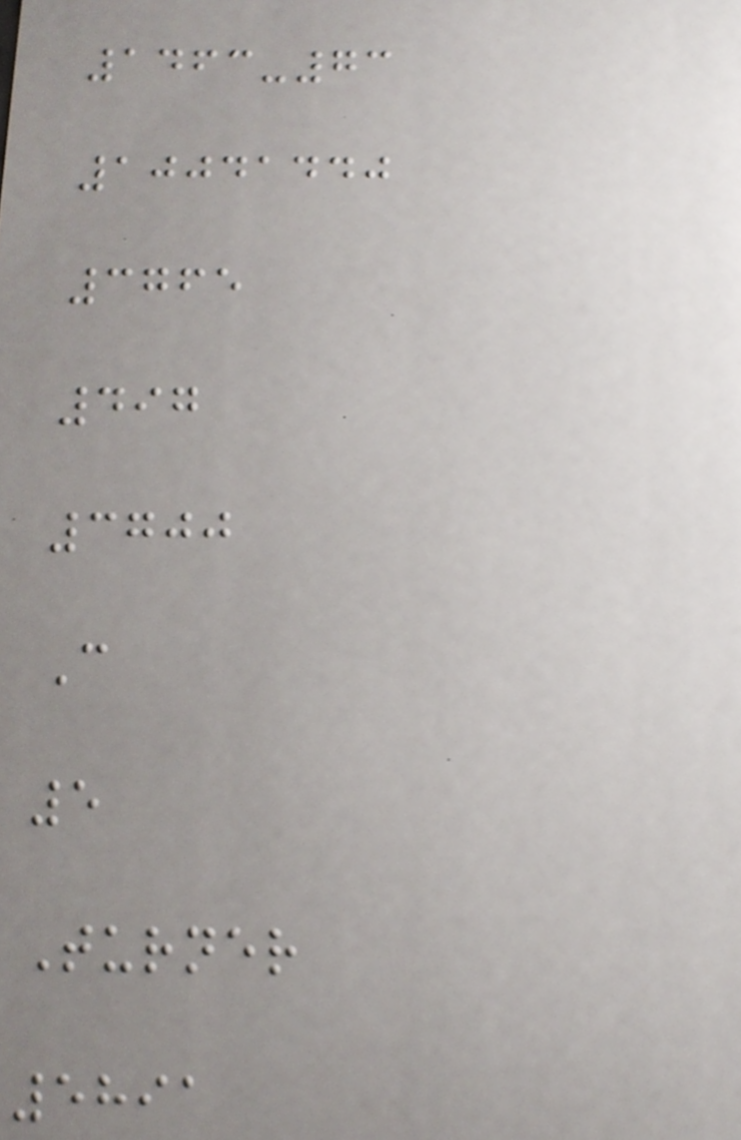1463-73
10041440
3765
497
3700
C
5
Turner
5891
